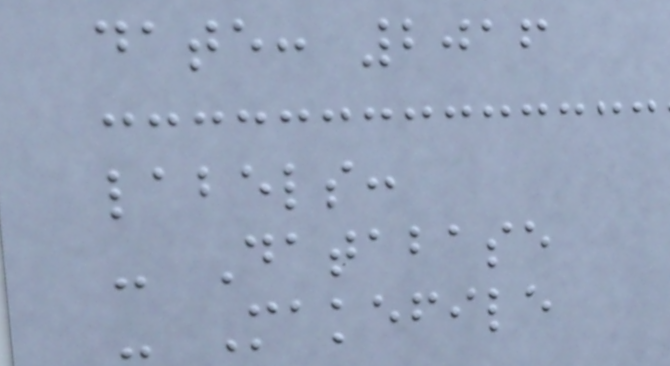date: 2016
labels:
- Database
- Makefile
